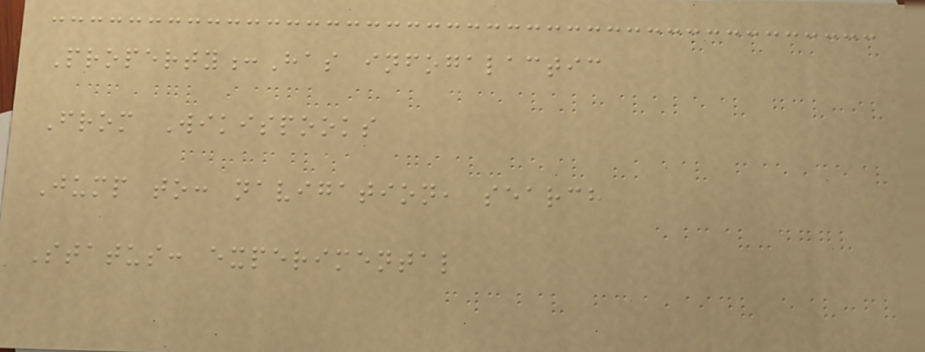Property:Has infogalactic
From Wikispooks
Jump to: navigation, search
Status: experimental
